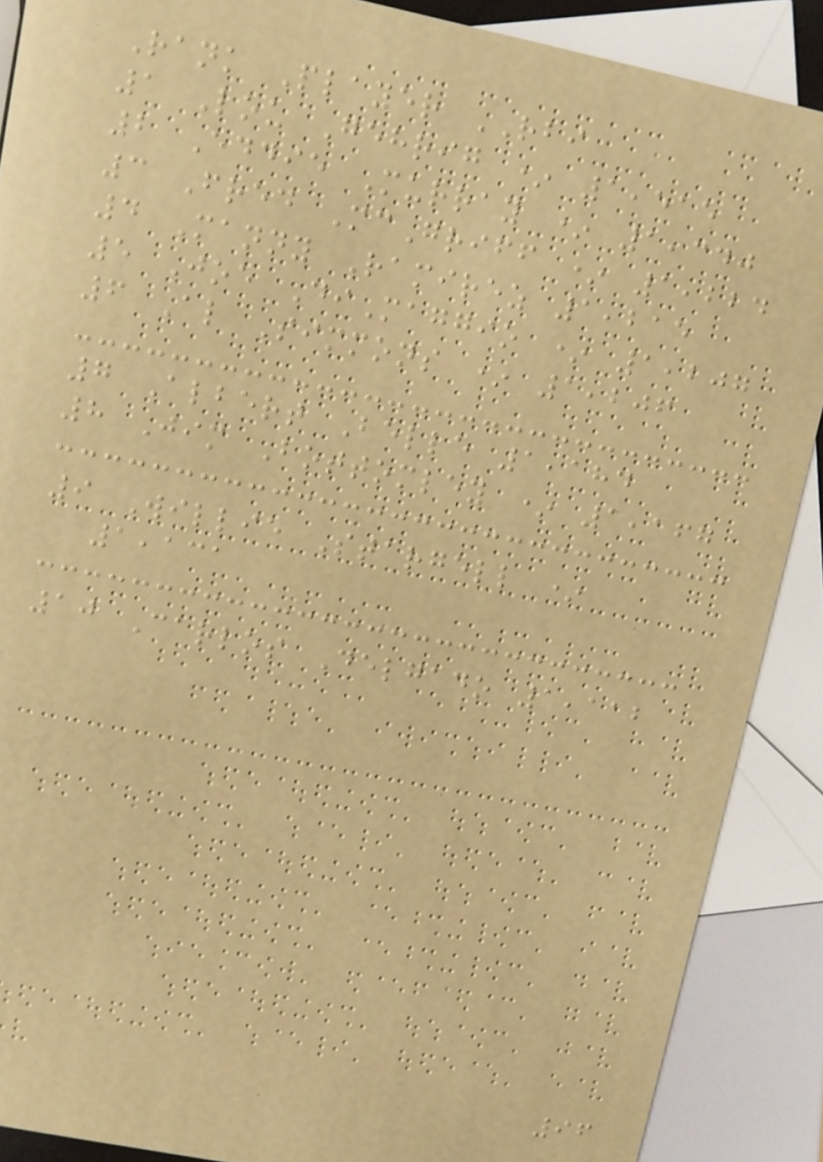Rank Player RBI
1 Lou Gehrig * 1,515
2 Eddie Murray * 1,340
3 Fred McGriff * 1,224
4 Manny Ramirez 1,215
5 Joe DiMaggio * 1,207
6 Al Simmons * 1,206
7 Albert Belle 1,184
8 Jim Bottomley * 1,167
9 Willie Stargell *
1,131
10 Carlos Delgado 1,112
96
